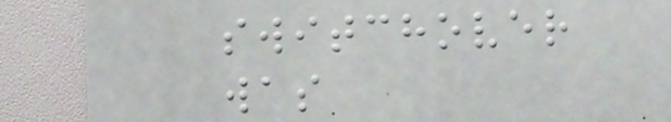switchover
was
